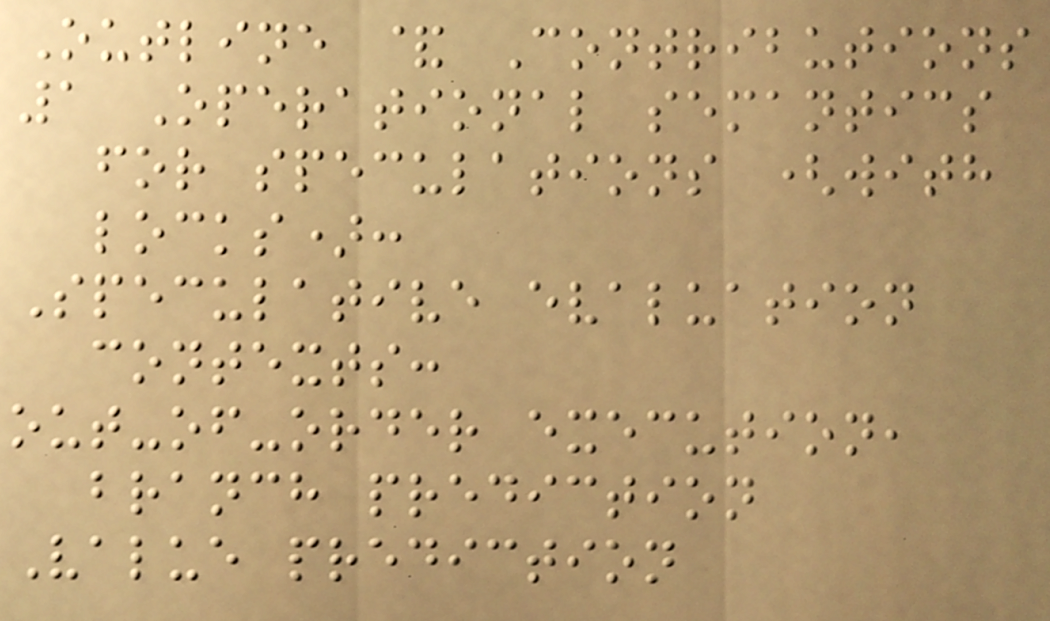Outline & Contributions
1 Operational semantics
for speculations (with
locks):
Speculative evaluation
contexts:
out-of-order execution,
branch prediction
Value prediction
